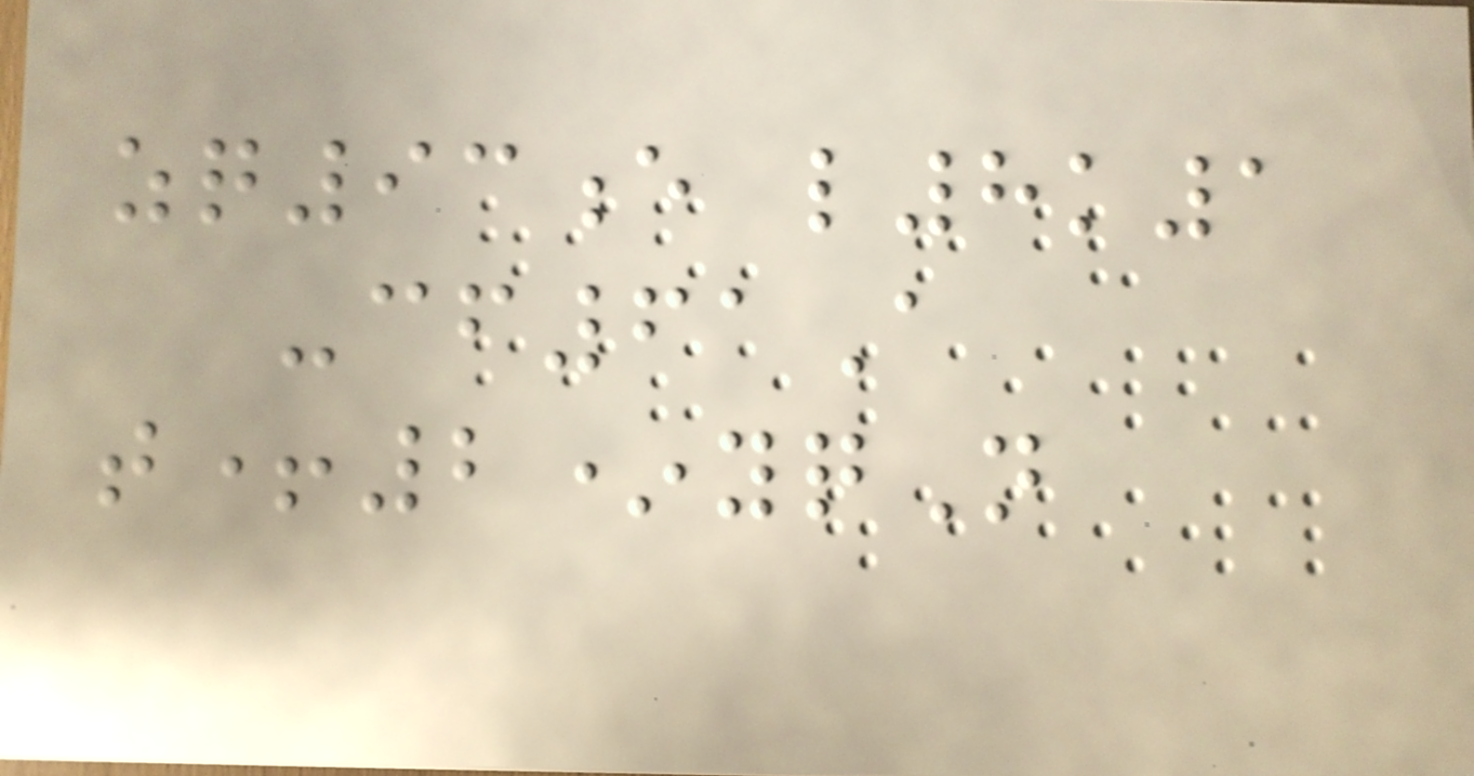zq93e l8k1
-cf61A
t+2*yqN
